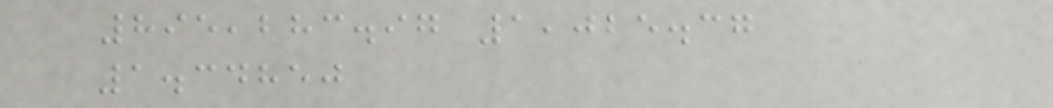895,283.97 1,025.37
1.34850
